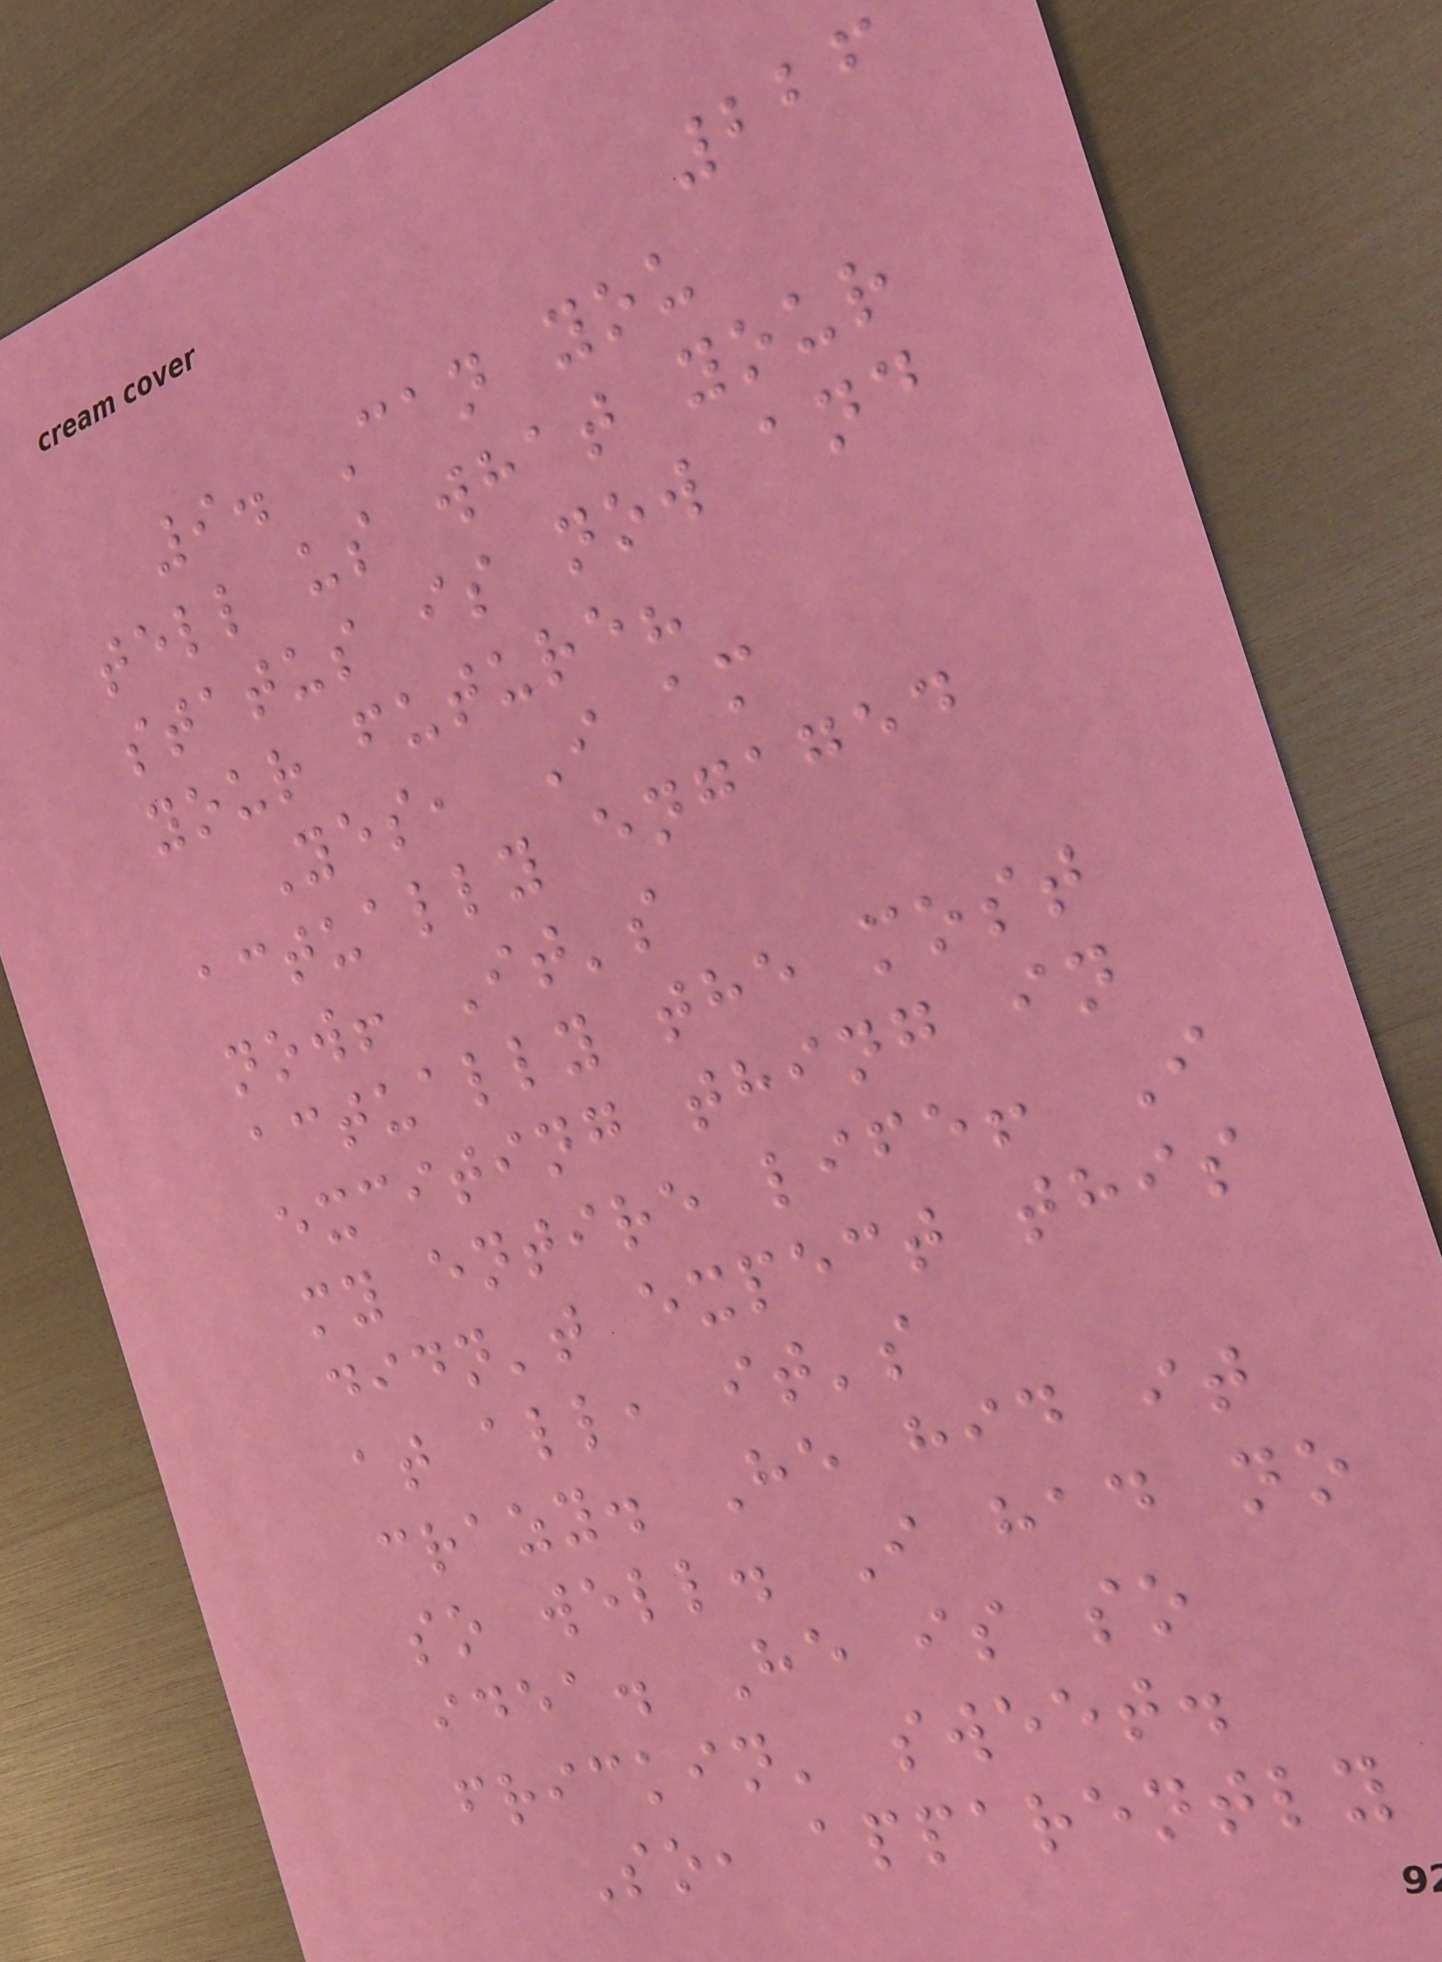226
9. Can you
tell us what your
status is now and
your future?
Yes, I am
actually engaged
now! It's
actually the most
exciting thing in
my entire life! I
didn't expect this
at all, it's
crazy. He hid it
so well. I had no
idea. He is so
frickin' sweet.
So, apparently
